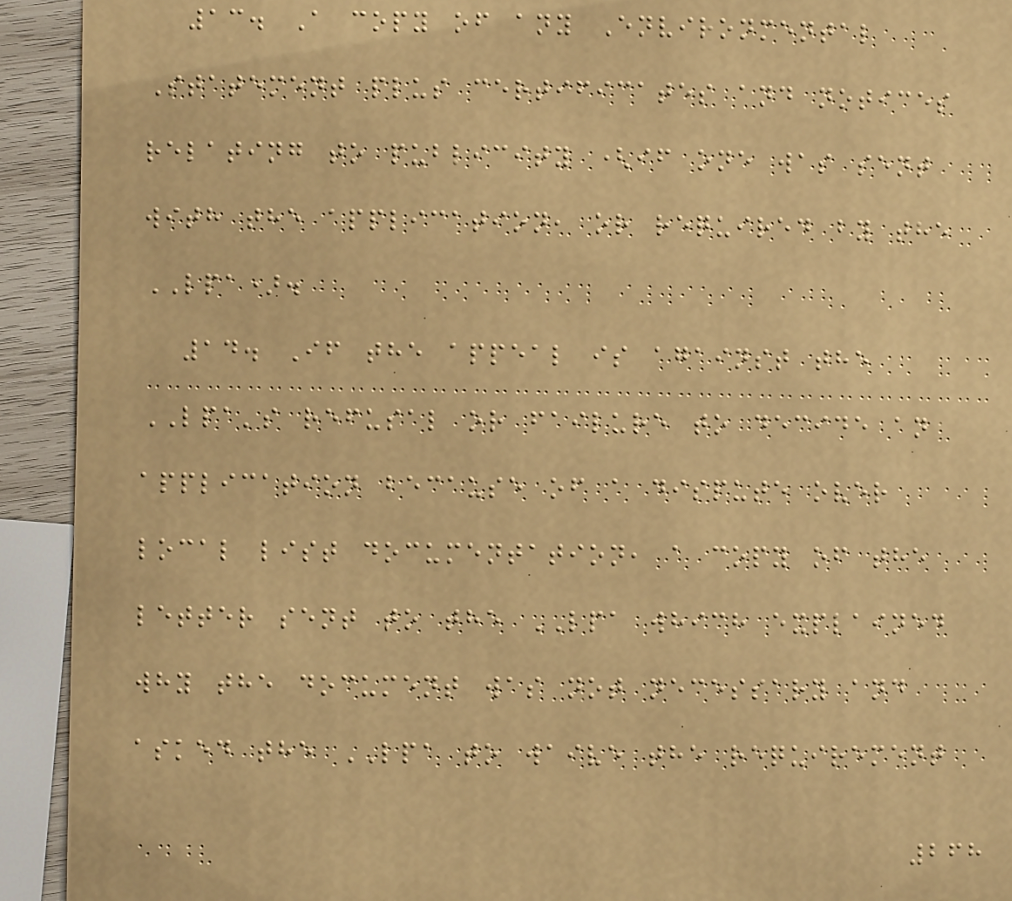13. A copy of any Environmental
Statement plus certificates and notices
relating to publicity (if one was sent
with the application, or required by the
LPA).
14. If the appeal is against the
LPA's refusal or failure to decide an
application because of a dispute over
local list documentation, a copy of the
letter sent to the LPA which explained
why the document was not necessary and
asked the LPA to waive the requirement
268
